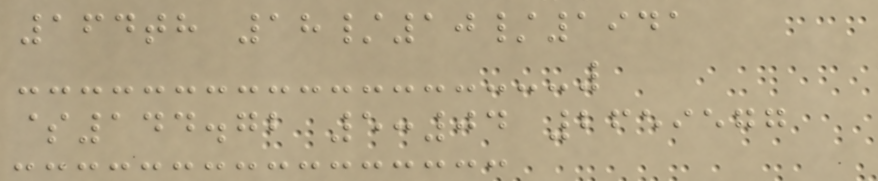164th 18/10/1941
$144.72 5:04 2659577
